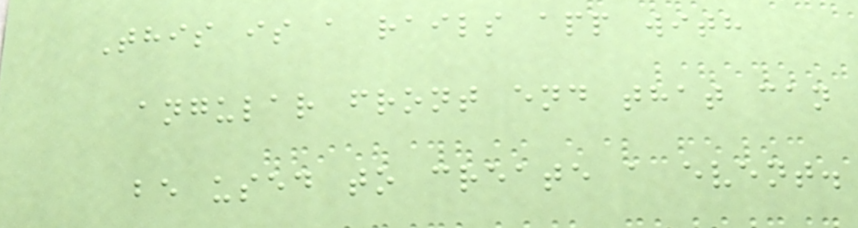This is a rails app with
angular front end that can
be used to create a event.
